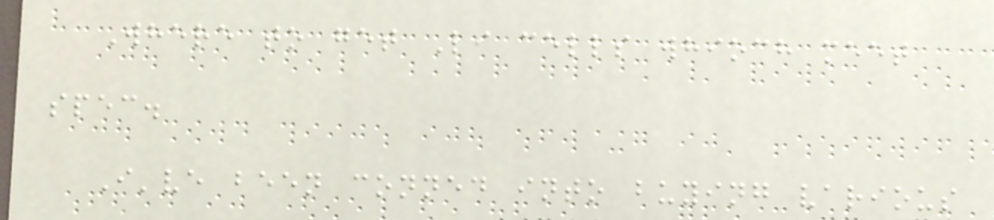Where to get Li cells whioch meet
spec.
I've been conned into buying various
